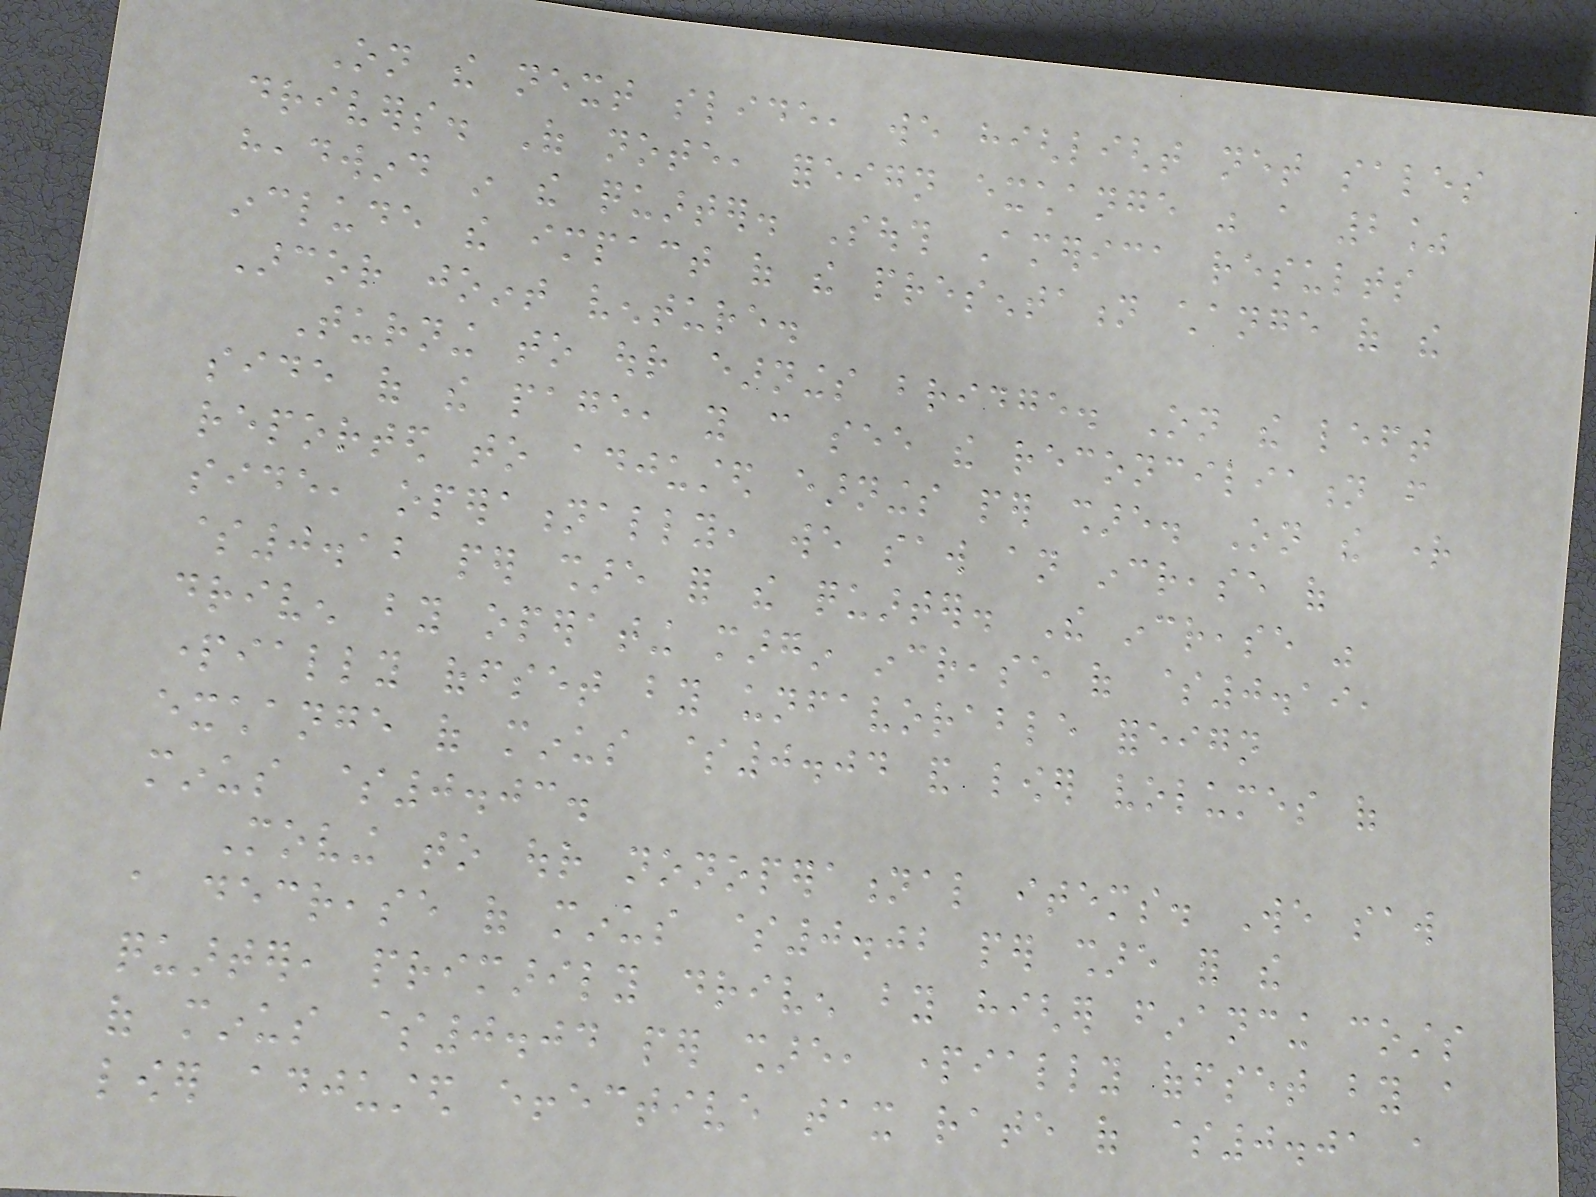On the next slide, we highlight net sales
drivers. Of note, foreign exchange was a 2%
headwind in the quarter. South America results
include the impact of the presentation change of the
Arcor joint venture.
Turning to our earnings bridge. On the left
side of the page, you can see the reconciliation from
reported to adjusted earnings per share. On the right
side, operationally, we saw an increase of
$0.12 per share for the quarter. The increase was
driven by operating margin increase of $0.19,
partially offset by unfavorable foreign
exchange of minus $0.04 and lower volumes of
minus $0.03.
Moving to our nonoperational items. We saw
a decrease of minus $0.02 per share for the
quarter, primarily driven by higher financing costs
of minus $0.04 per share, partially offset by a
lower adjusted effective tax rate of $0.01 a
